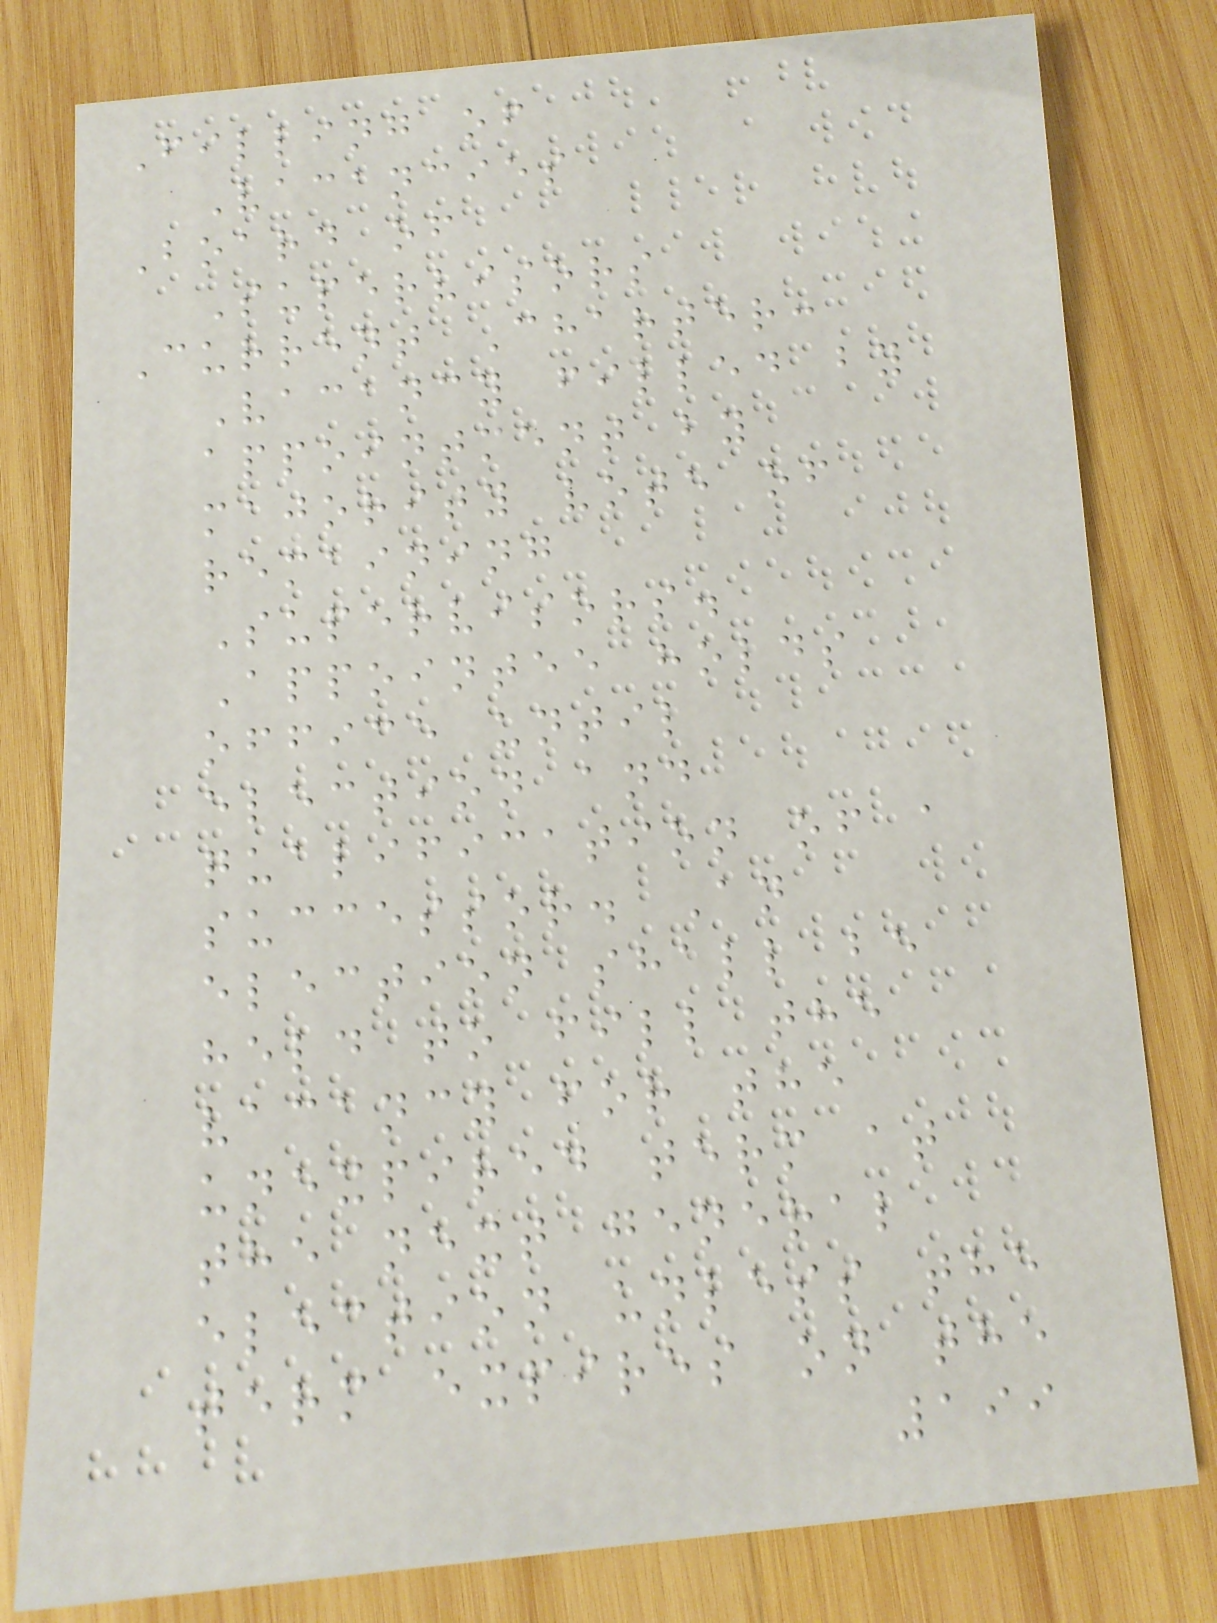Filling of
Vacancies
Board of
Supervisors
Current Charter:
Vacancy filled by
appointment by
majority vote of
remaining
Supervisors.
Appointee holds
office until
election and
qualification of a
successor. An
election shall be
held to fill the
vacancy for the
unexpired term at
the next general
election unless the
term expires on the
199
